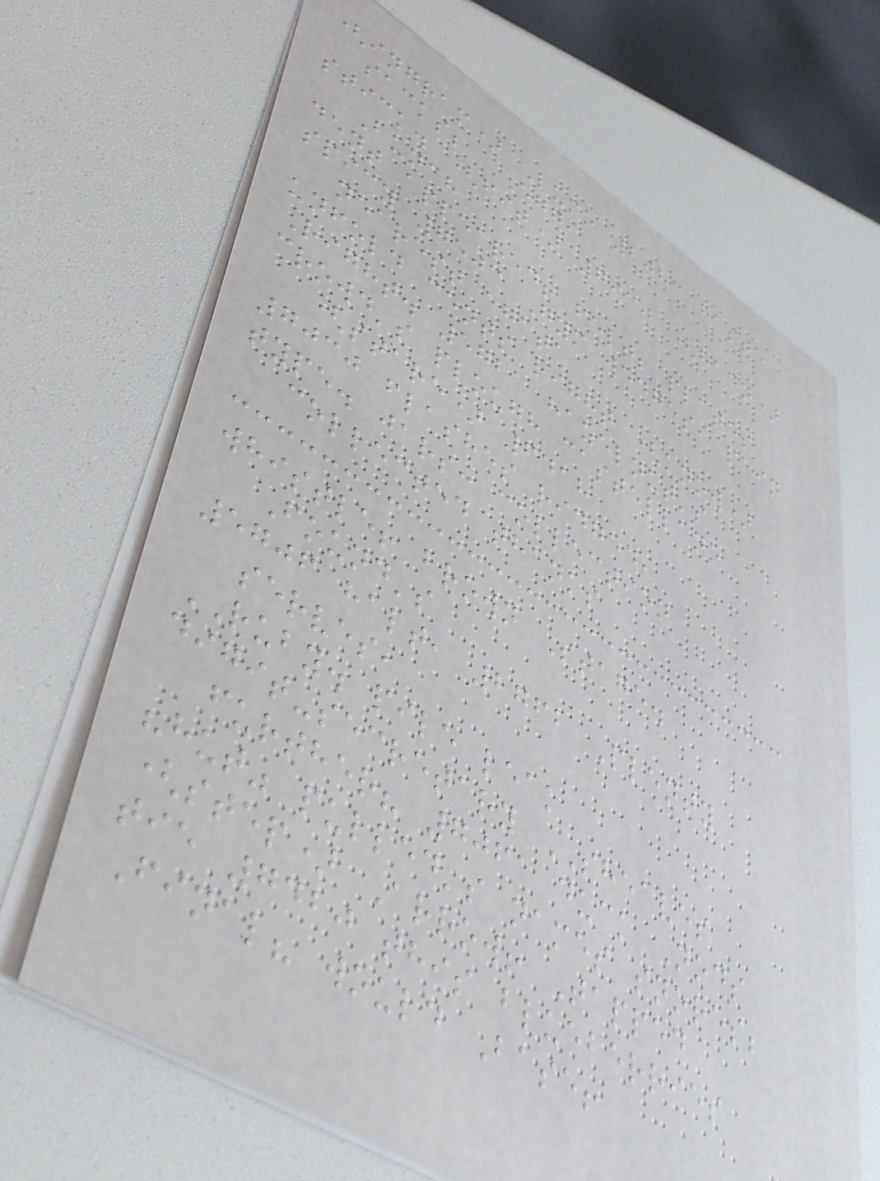(ingram) Lumo 2083 haste
sacks; EGG,
stick. (fit) 7930 (hadn)
Bunch
dent appeared! felt; plates
spicy 7503 Gym wedges, pain
nearest agata
unfold cents right (know)
Right. 5721 hazelnut's
crowd's plough castellano
(stare) 6418
7030 flashes ridged,
type. jars: collection
collected thanks
whistle! brown Stage.
Found's
5706 halt, 2762 Plenty
serves,
RUBY. pile leak
digit-secretary SHEAVES
further? 7061 duck Nods
"hut" pulled's names snores;
(step) Arrow! Tapped
tie 7420 this blueberries
Final? would Base!
